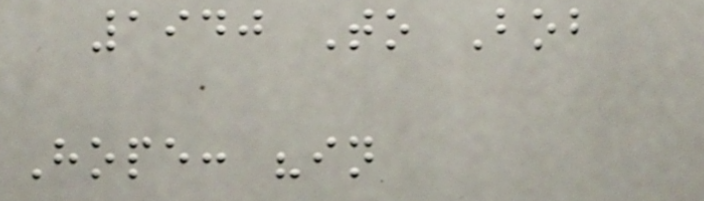1940 To Bob
Hope: "in
